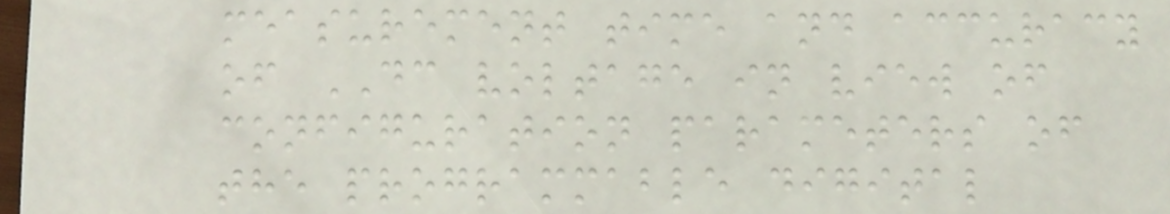measurement time and accuracy
of DC voltage in view of
configuration parameters of
the programmable digital
